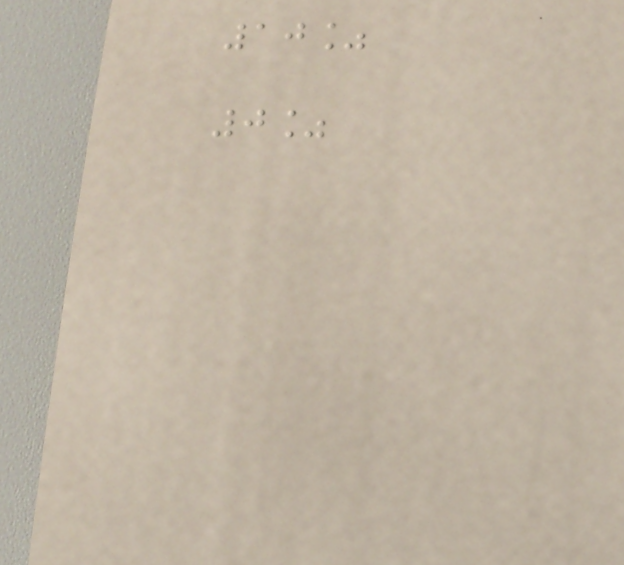10%
0%
